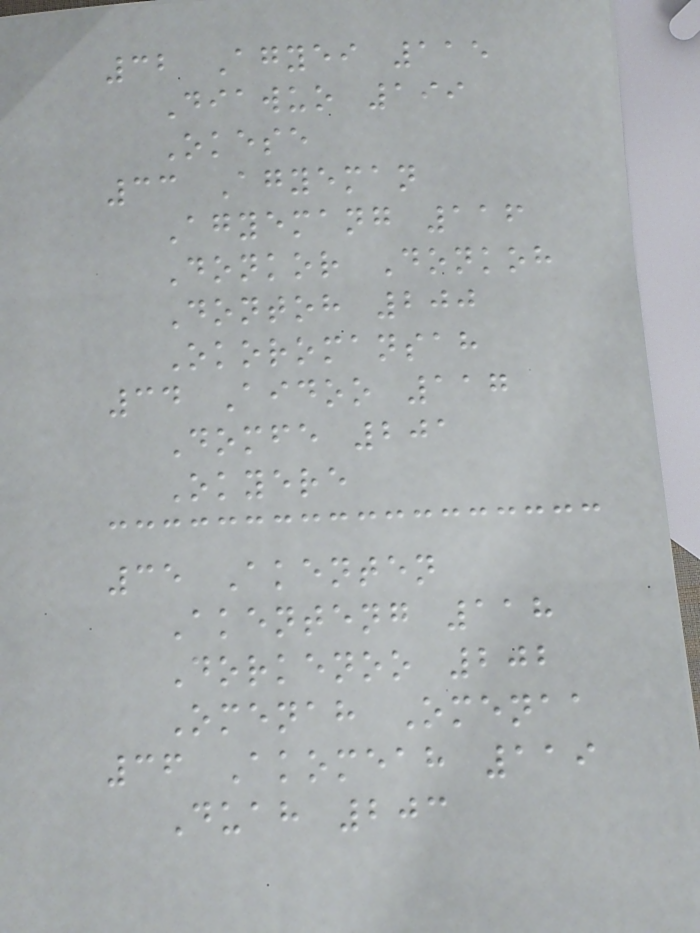32 Agyei 115
Diawuo 199
Okese
33 Agyeman
Agyemang 116
Donkor Donkoh
Dontoh 200
Okoromansah
34 Aidoo 117
Domfe 201
Okyere
35 Akenten
Akenteng 118
Dorkenoo 202
Omenah Omenaa
36 Akomeah 119
Duah 203
